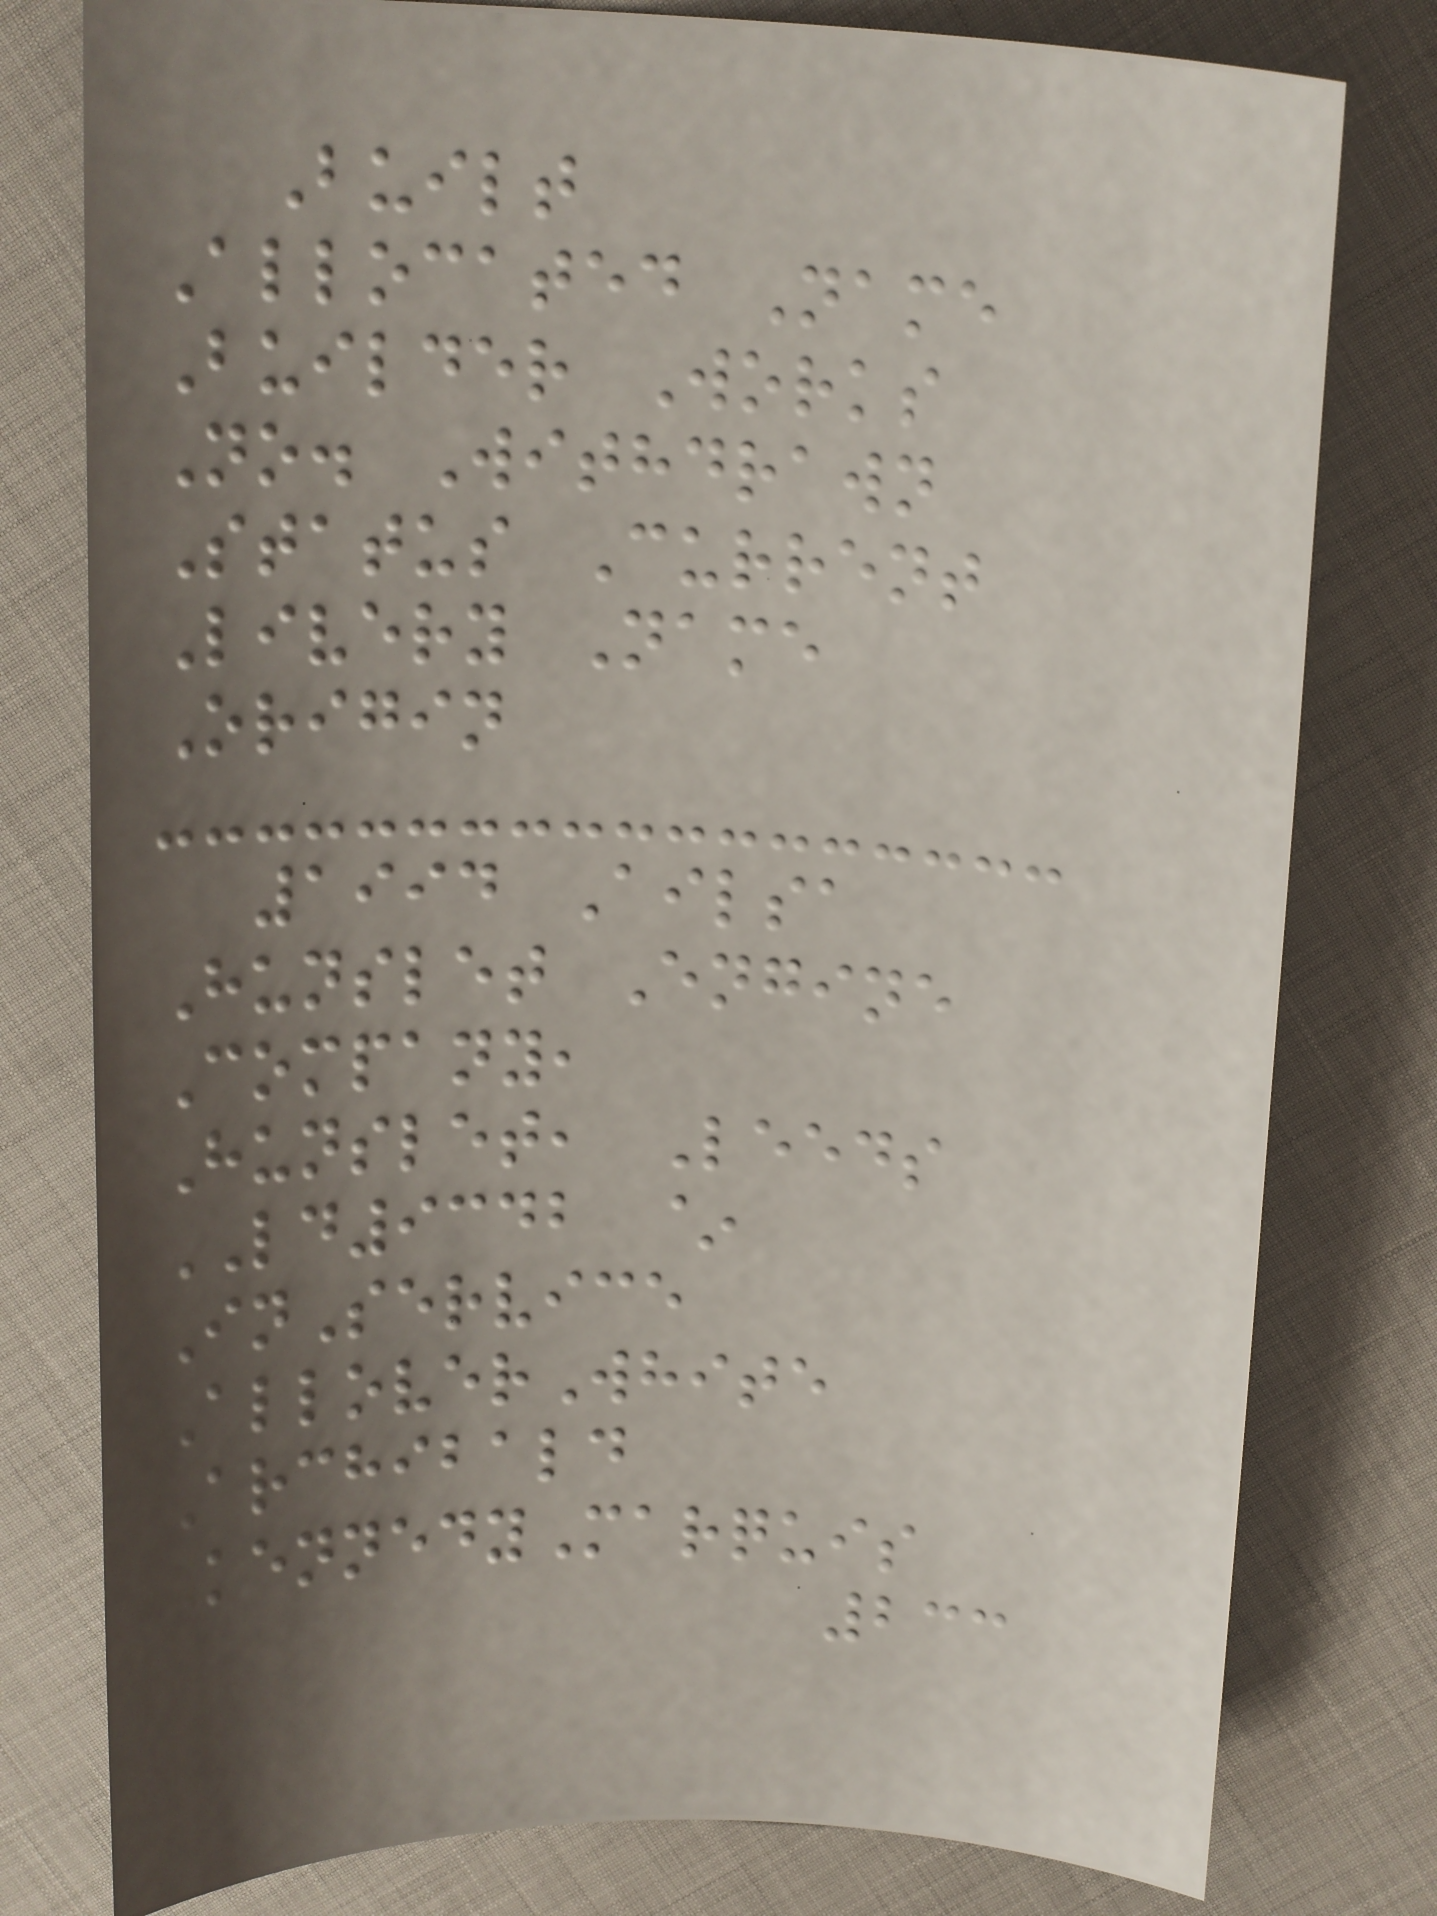Built
Allocated Name
Builder Works
No. Withdrawn
Status Current
Livery Name
Origin
1994 Ailsa
Hunslet Engine
Company,
Hunslet, Leeds
LD9342 ~
InService
AlloverWhite
Archibald
KennedyMarquis
233
